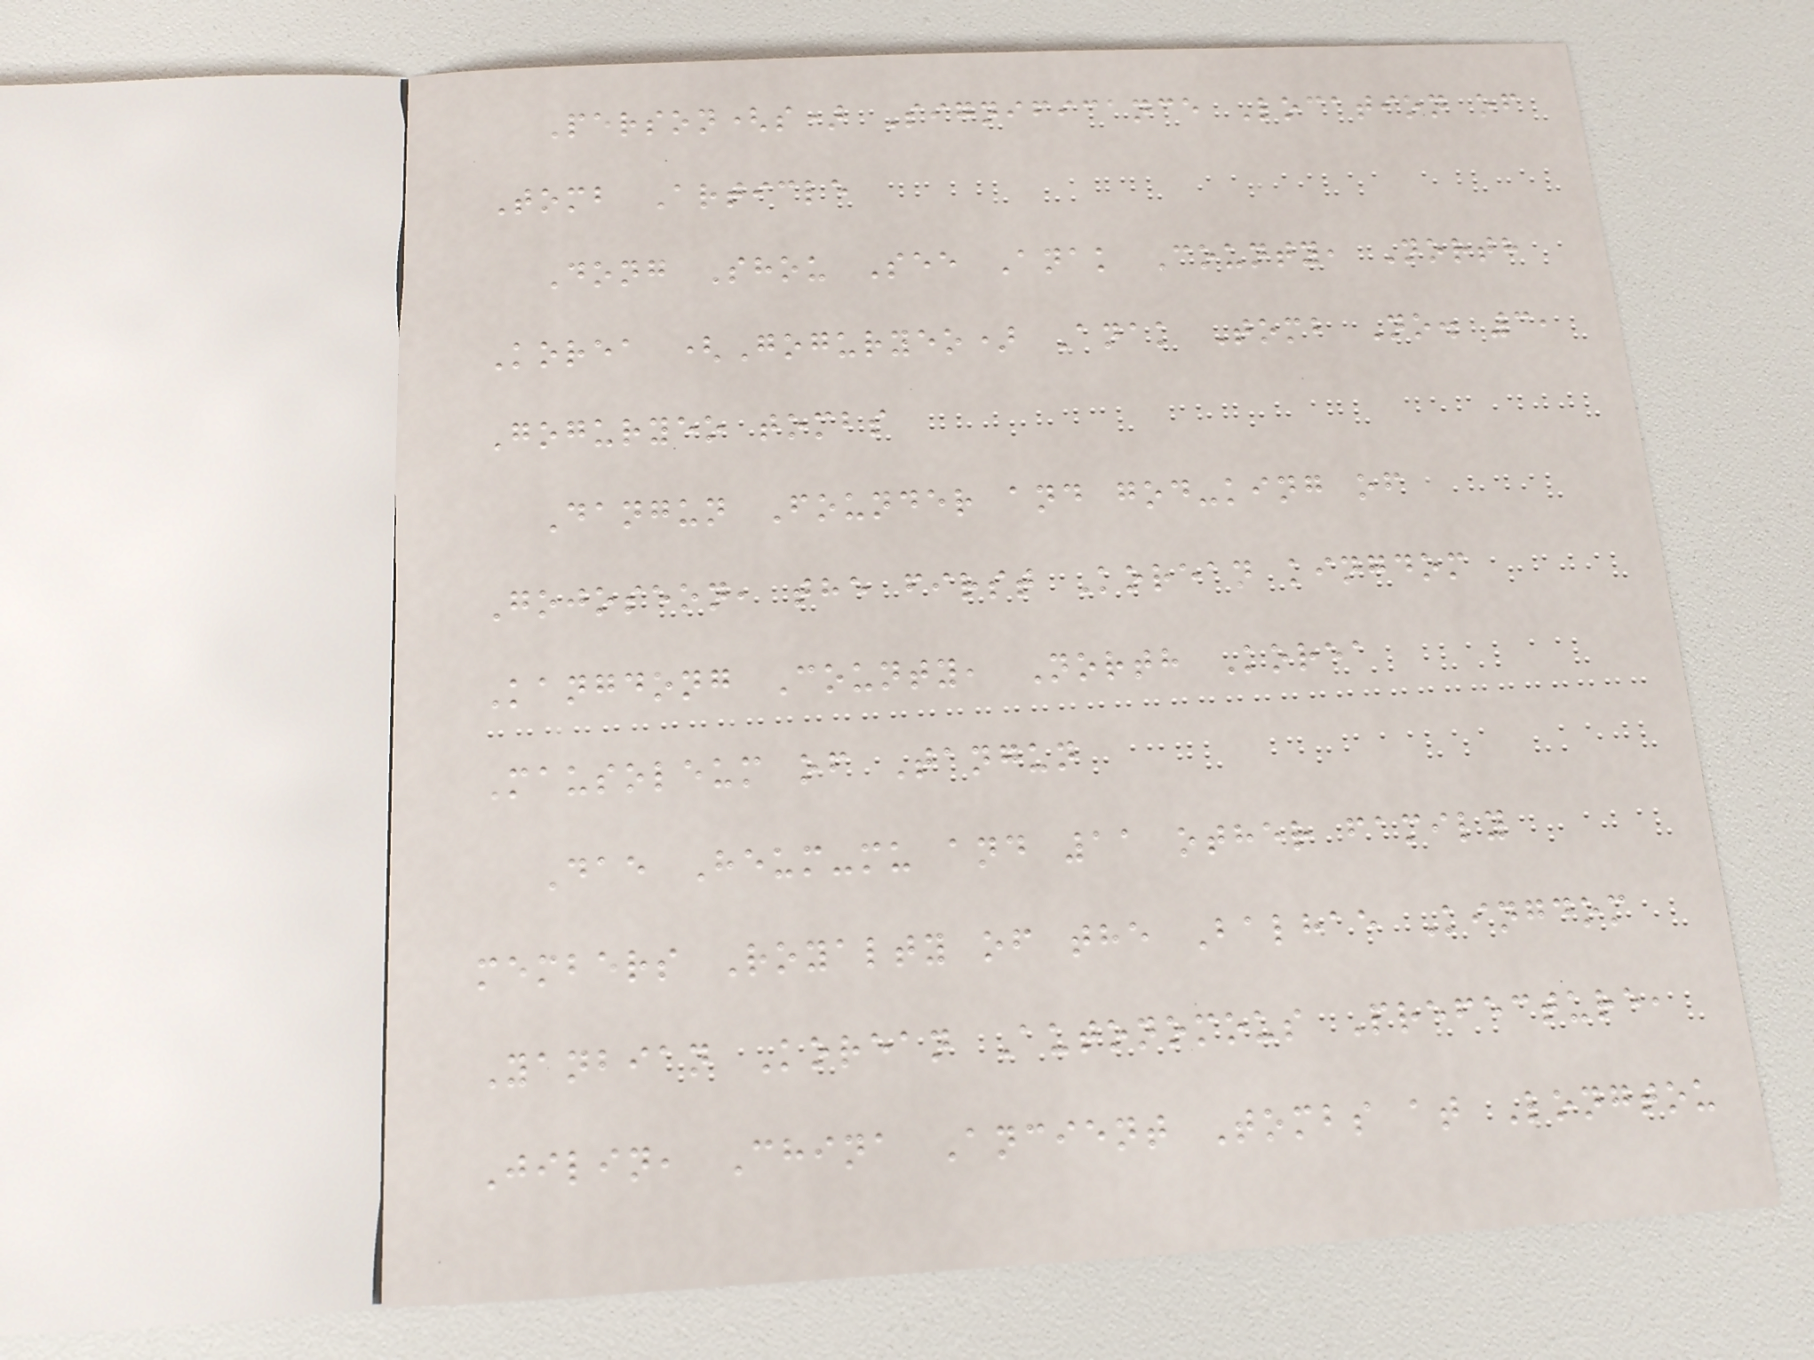Person(s) Significance Location of
Tomb Article
Dong Shou See Anak County, North
Korea (Goguryeo) Anak Tomb No. 3,
Goguryeo tombs
Dangun Founder and god-king of
Gojoseon, the first Korean kingdom
Kangdong County, North Korea
Mausoleum of Tangun
Dae Heum-mu and 11 other family
members Royalty of the Balhae Kingdom
Yanbian Korean Autonomous Prefecture,
Jilin, China Ancient Tombs at Longtou
